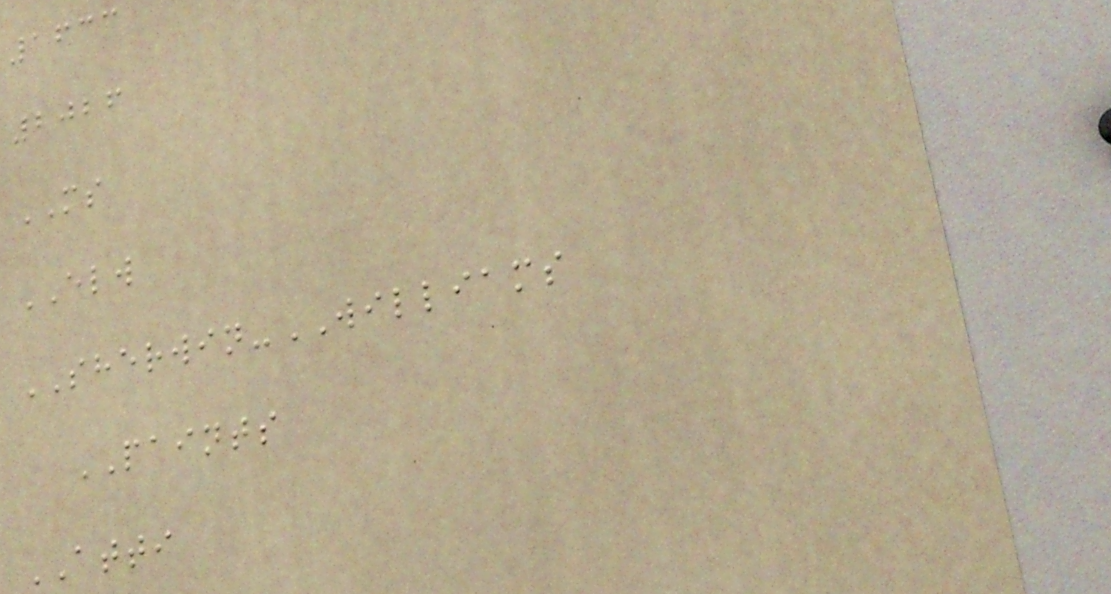1633
2026
MS
ELW
SHERWIN-WILLIAMS
PAINTS
ATTI
